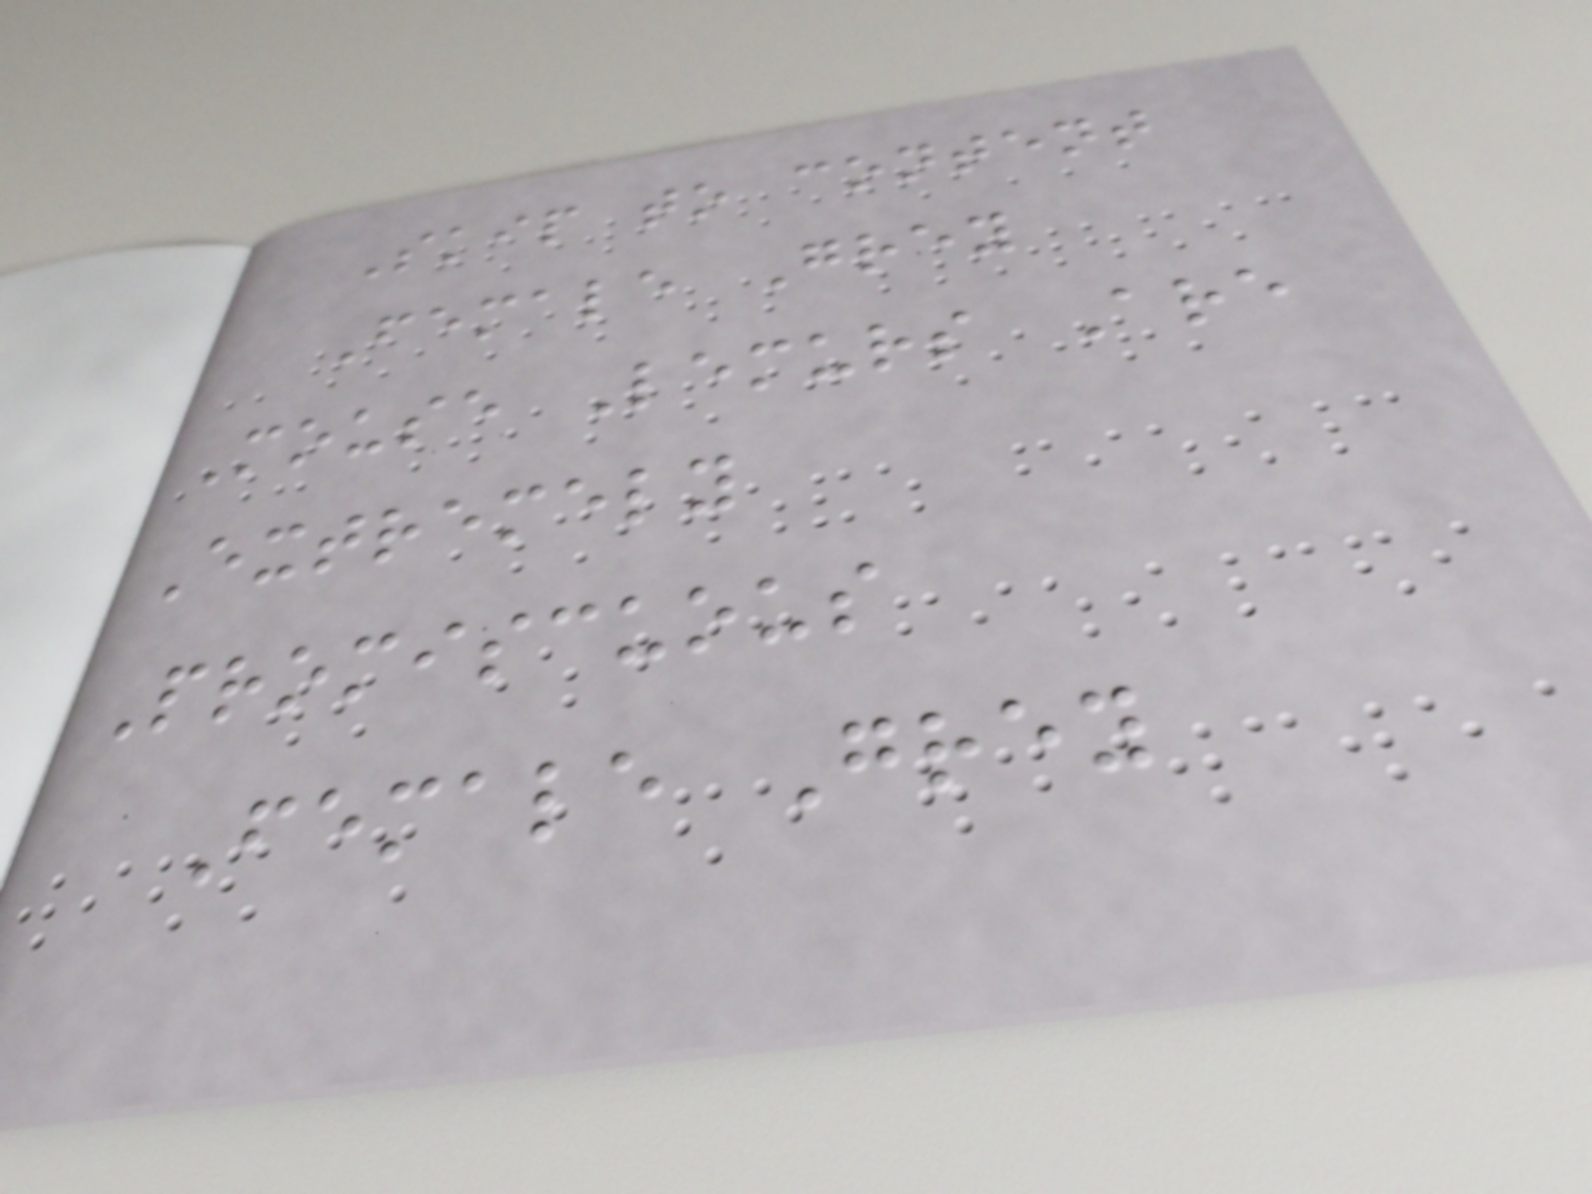Skip to content
Female Grey
Mouse Lemurs Are
Extremely
Promiscuous
Female Grey
